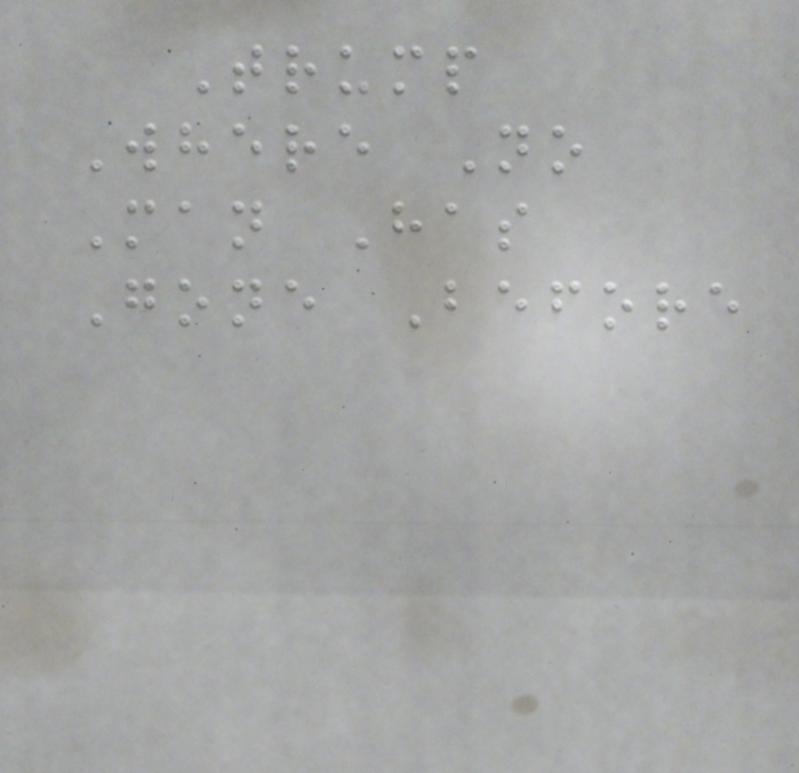Trump
Where No
Man Has
Gone Before
